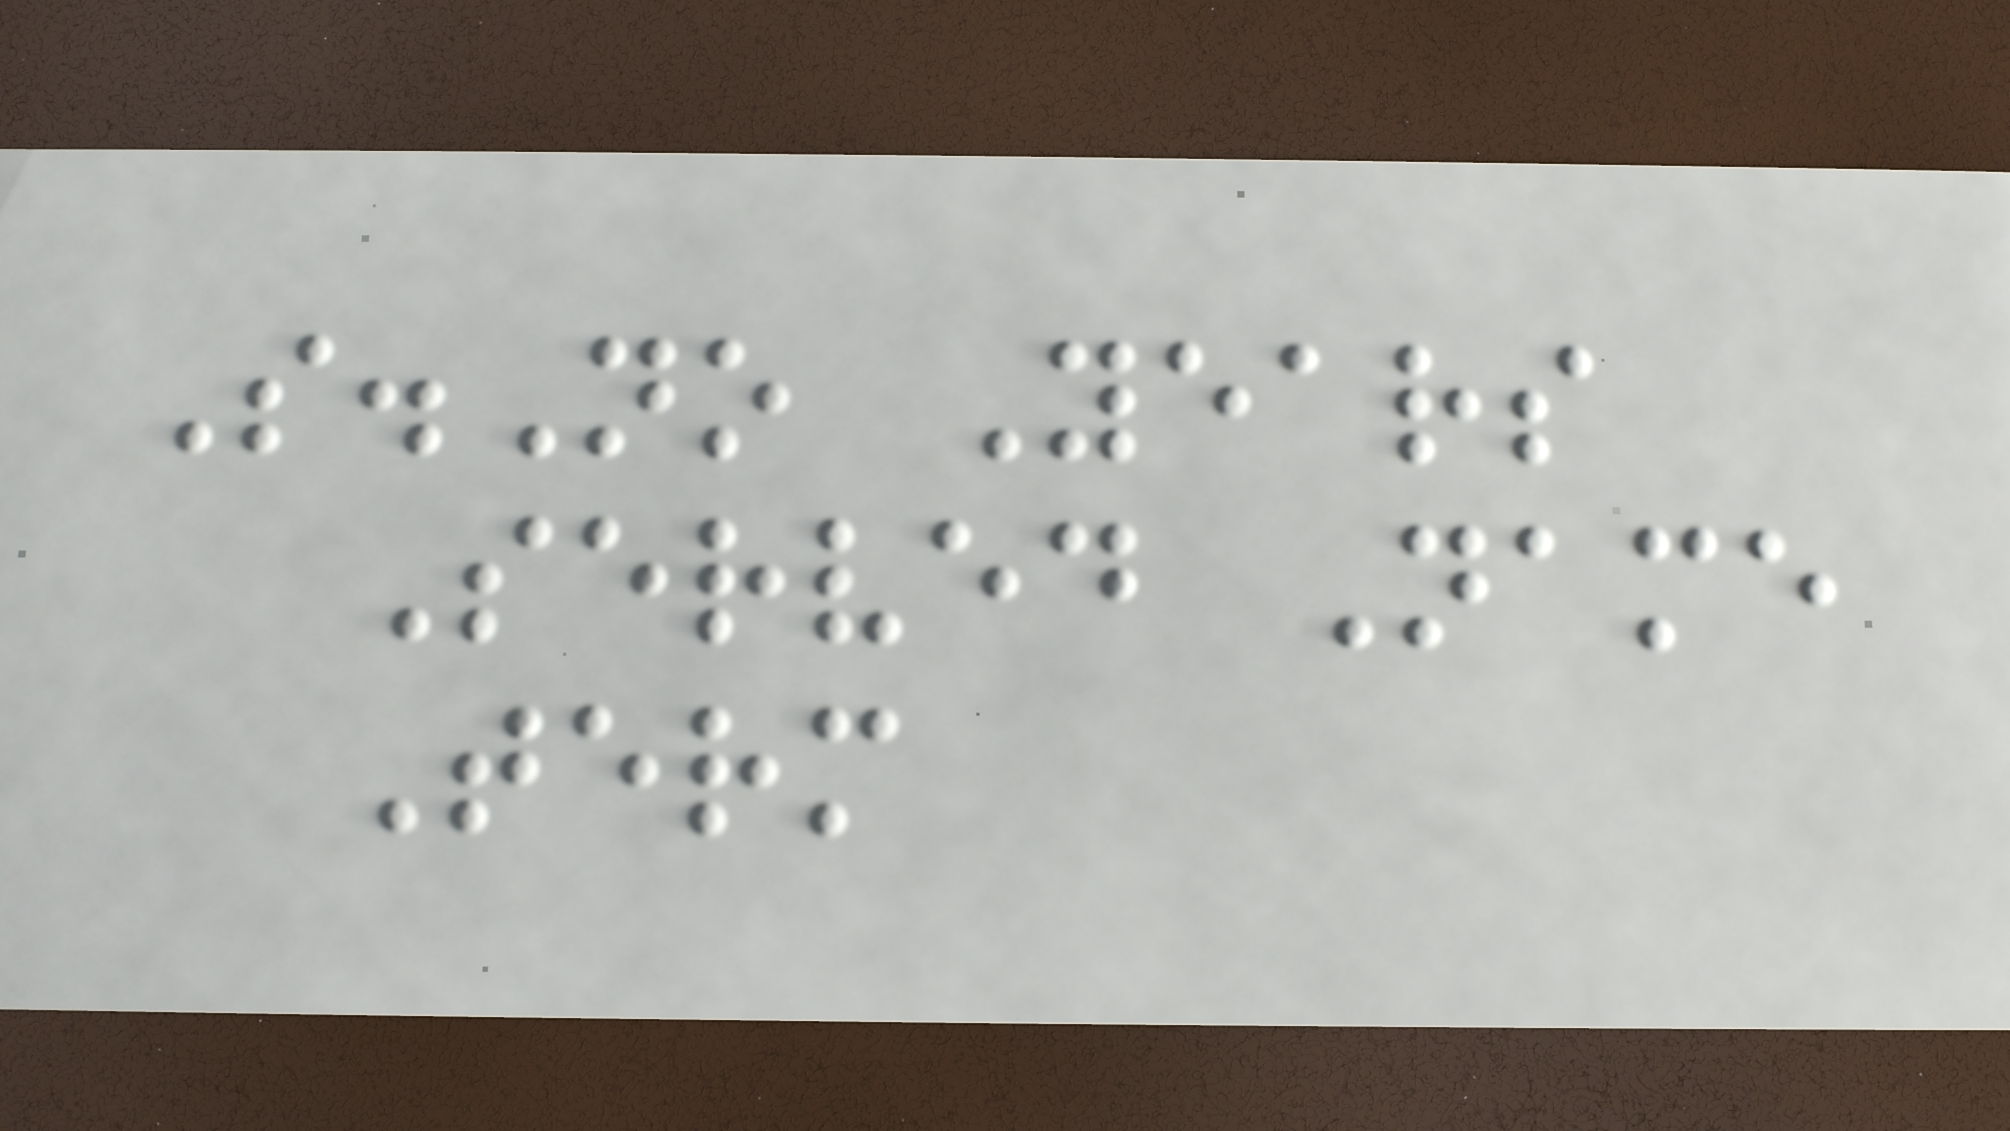S.No Years
Served Name
Term
